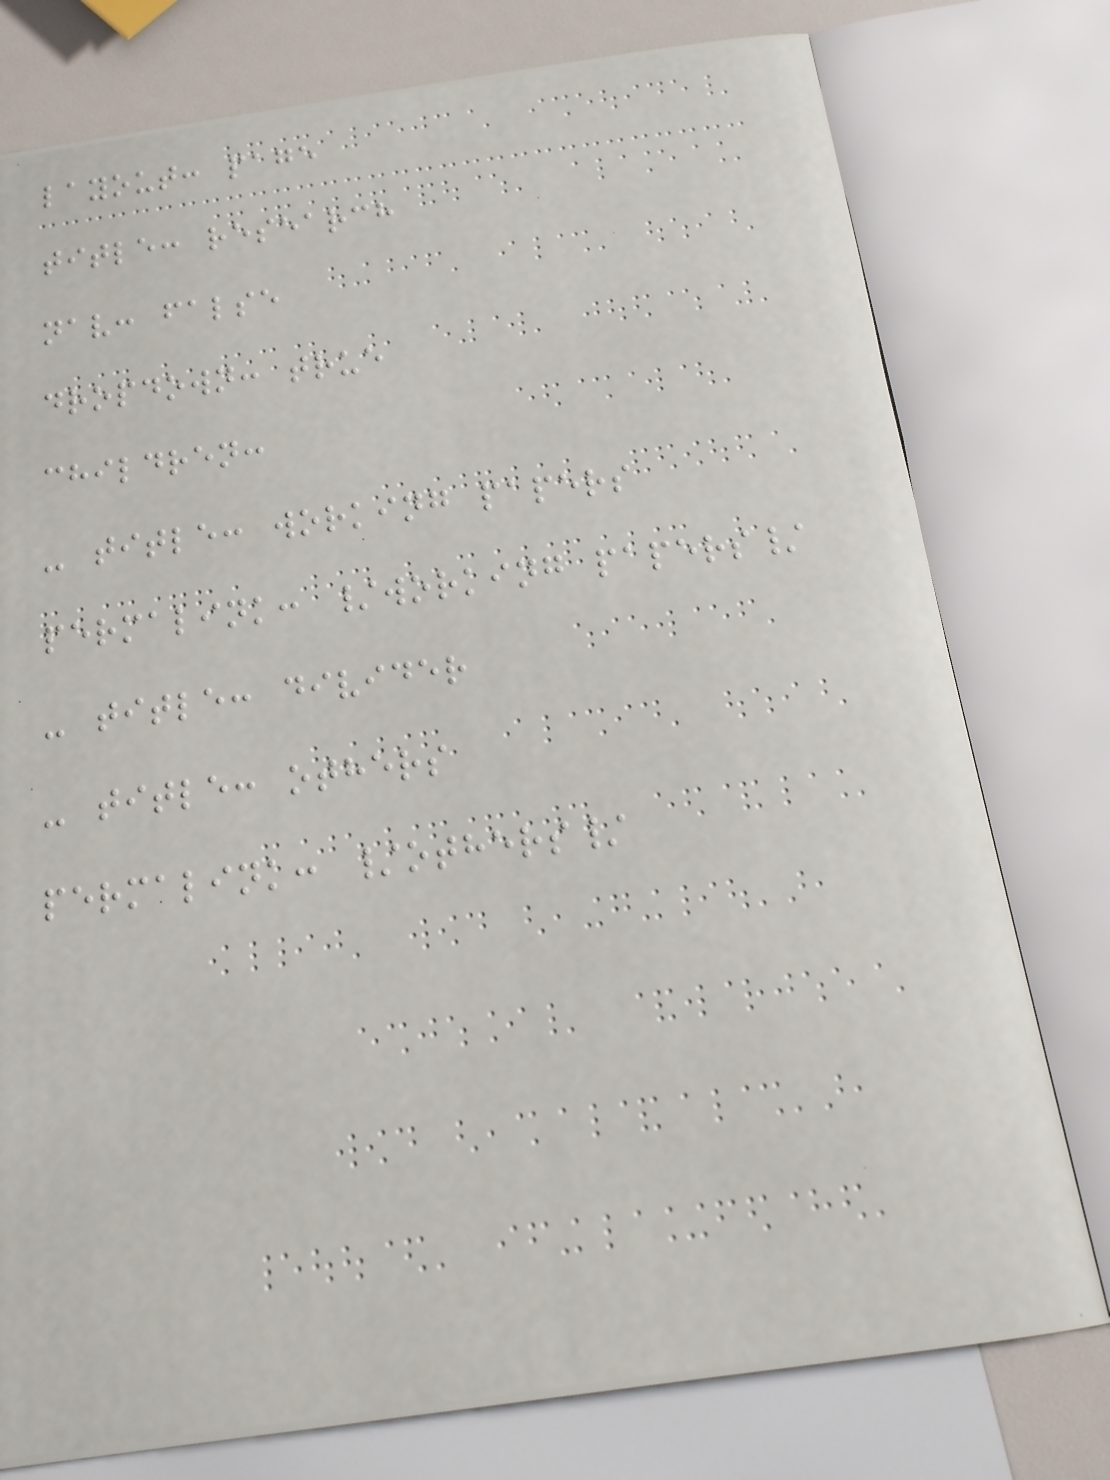layout: page
title: research
nav: false
dropdown: true
children:
- title: working papers
permalink: /working papers/
- title: divider
- title: others
permalink: /others/
